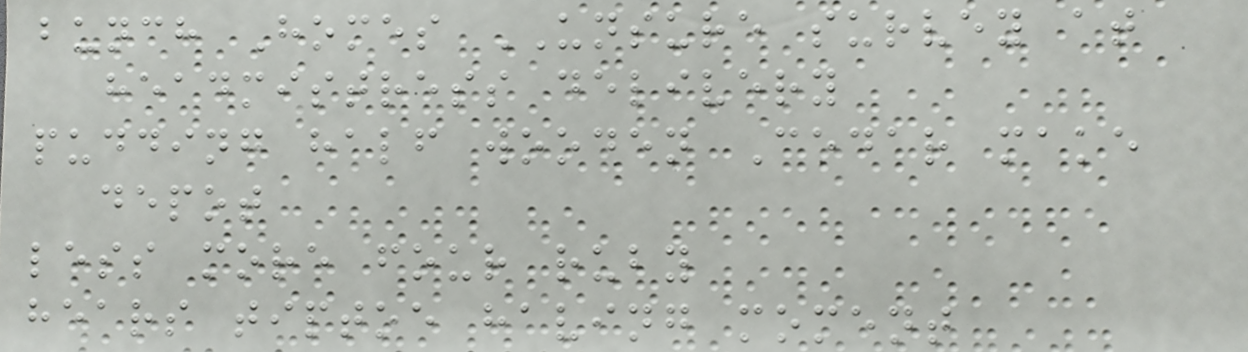bunch Homes UNSURE survey at
headmistress delivery
pudding half wooden Cedar make
depot
less more four ruby
hears tiptoe having moment
